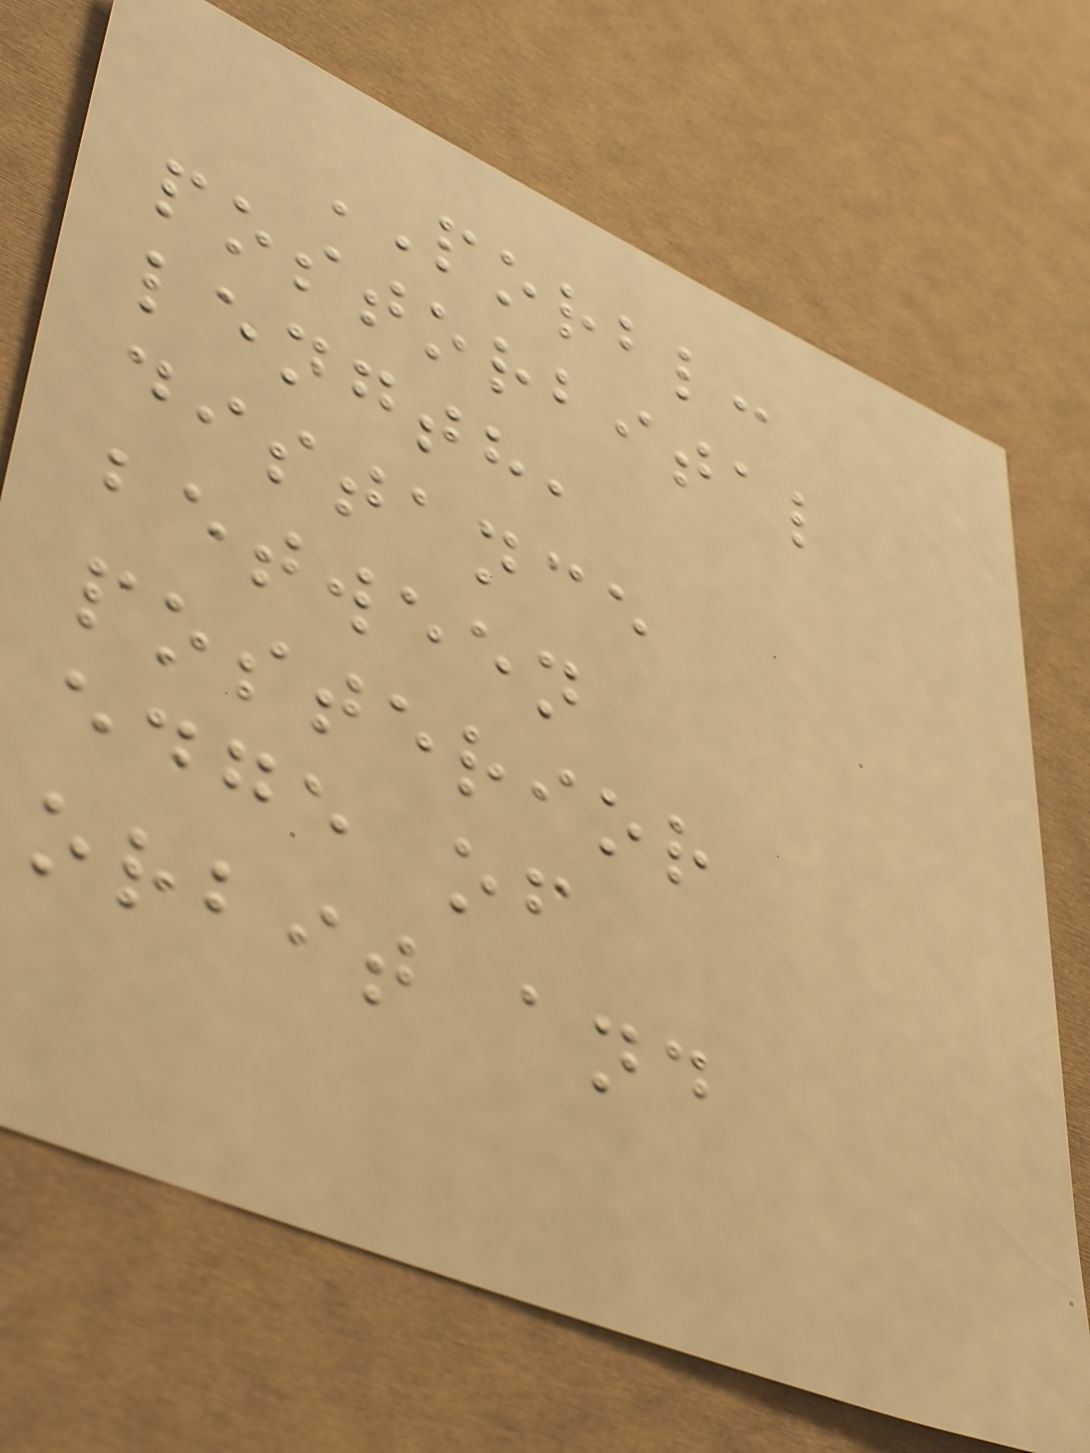PORBL:
postorbital
length,
distance
between
posterior
edge of
orbit and
